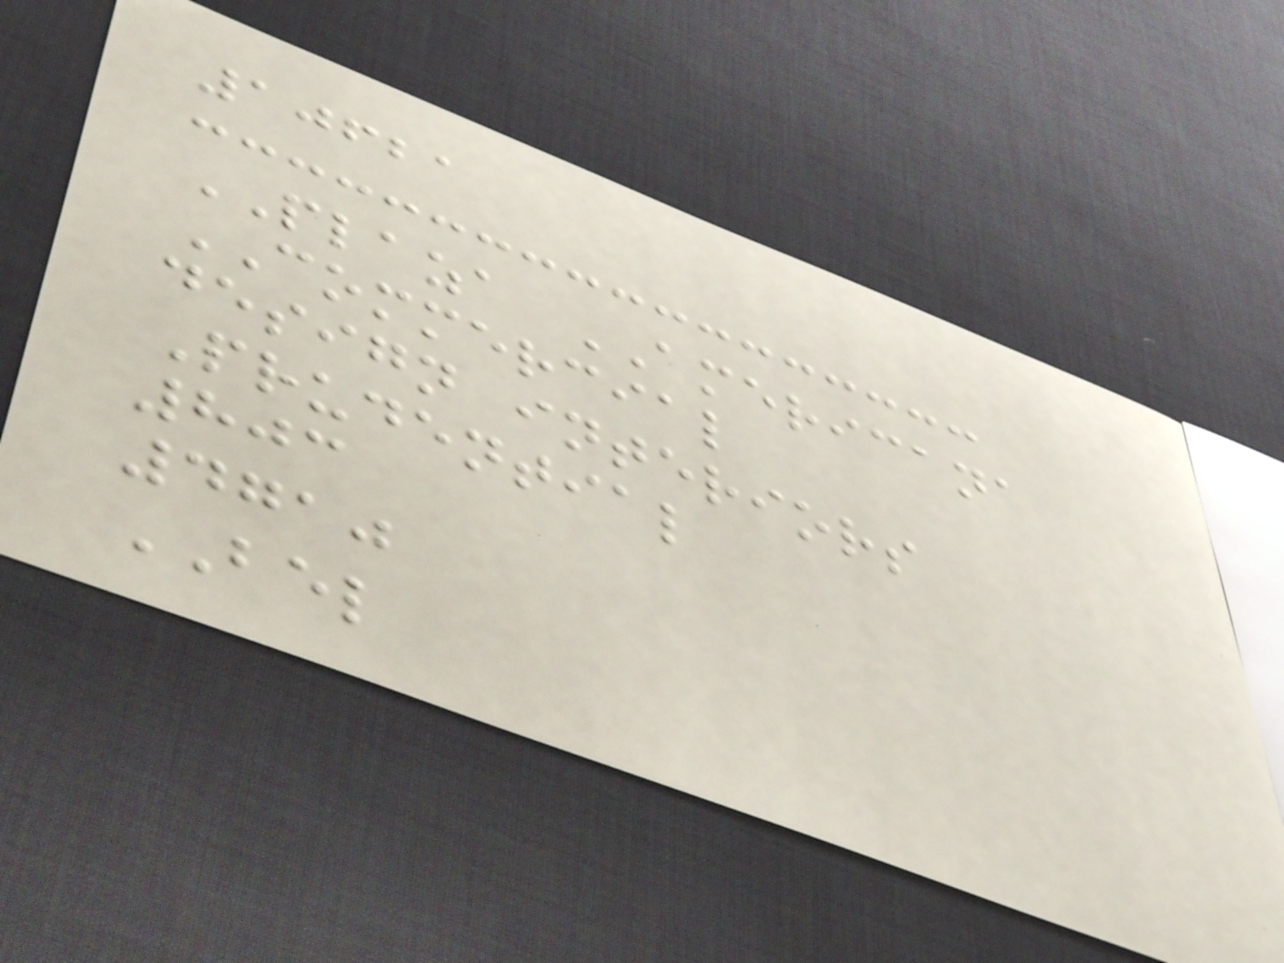10621
PLAZA AMERICANA
COMMERCIAL
design interiors
Prudential
803
4710
BEL
